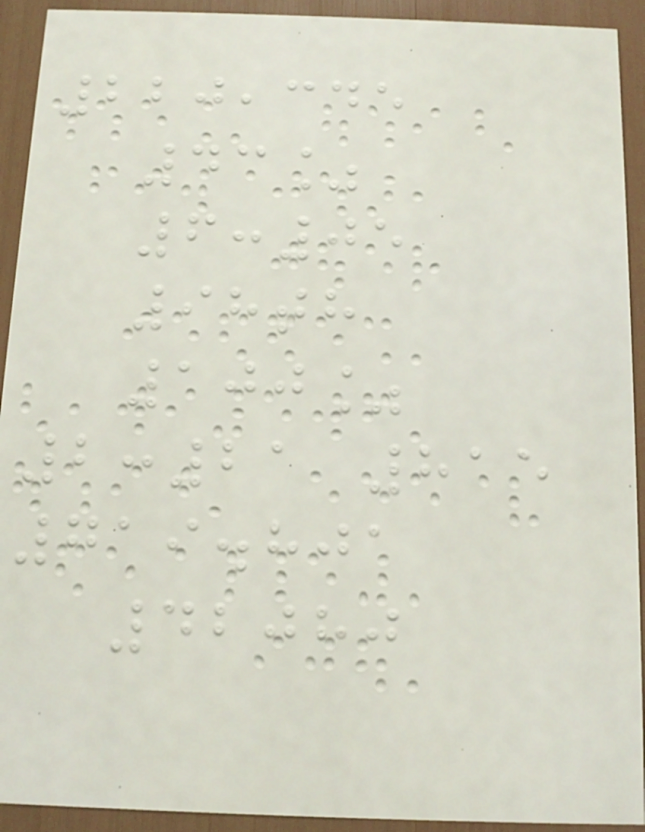220,345
43%
6:05
98th
100%
2:21 815
719.801
42080
